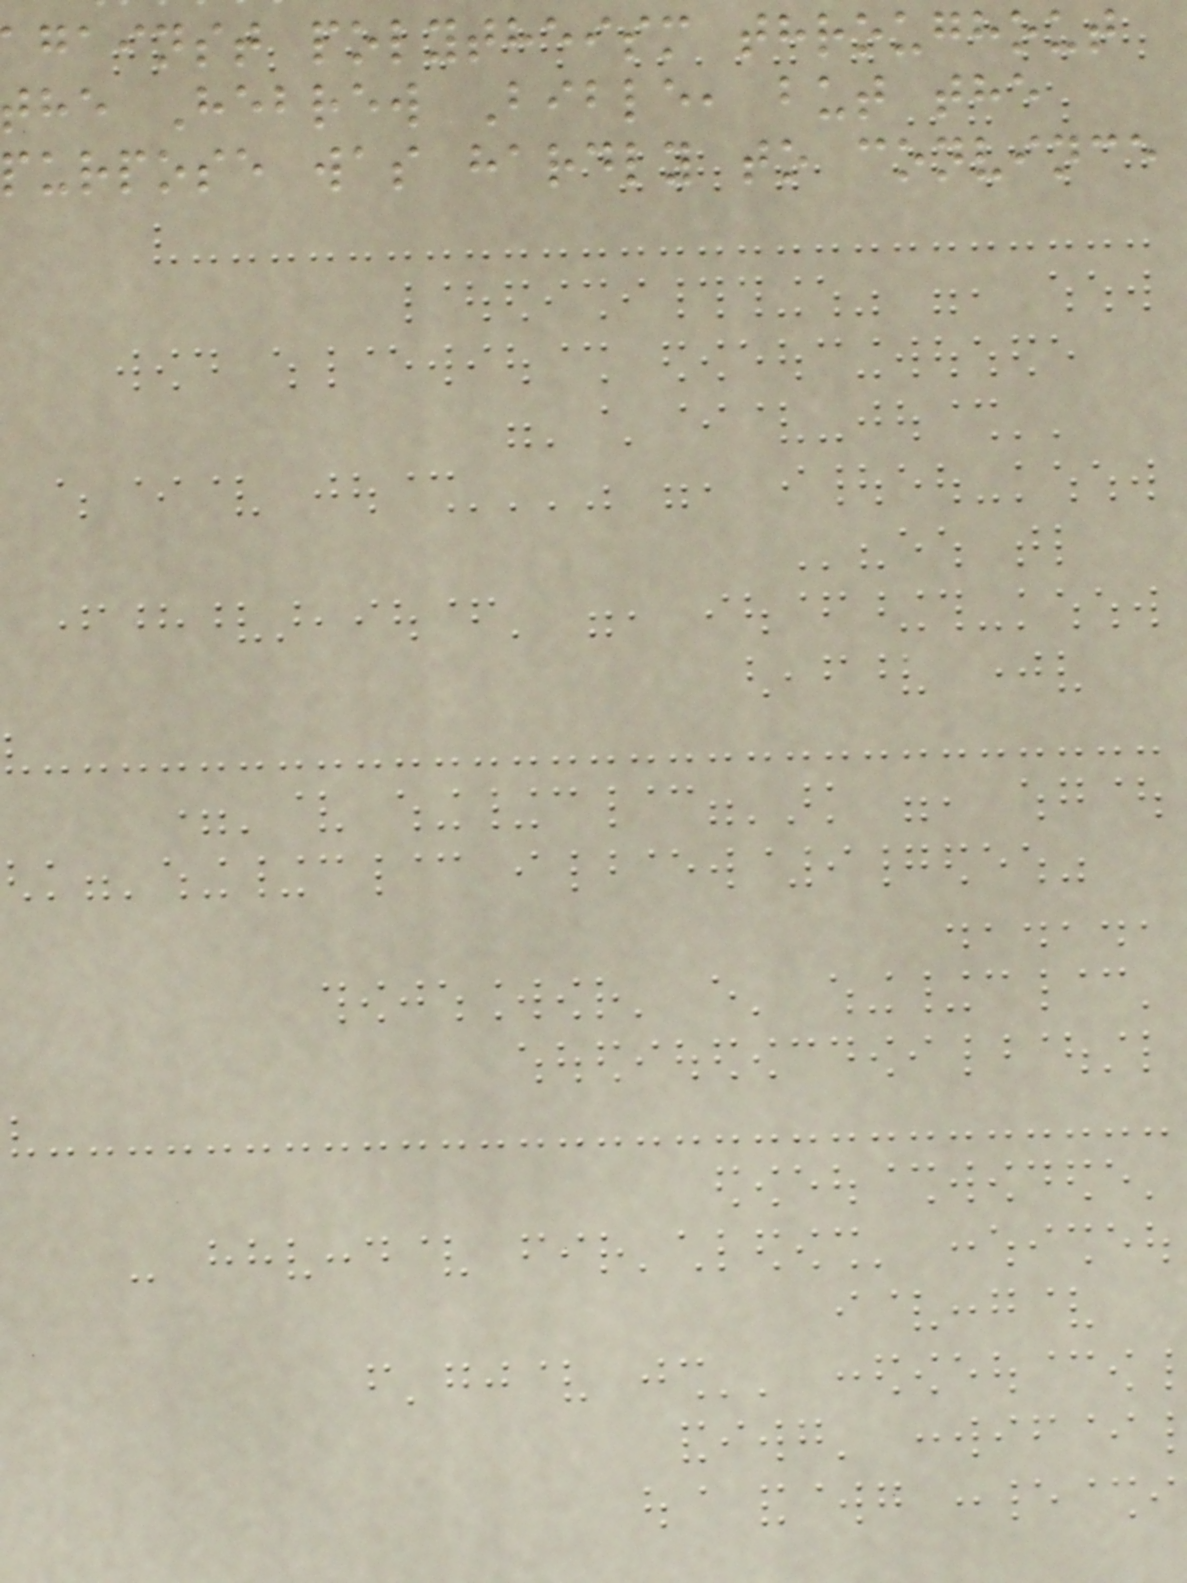gainst polytheism throughout
he Hebrew Bible, but the
purpose was hardly to convince
